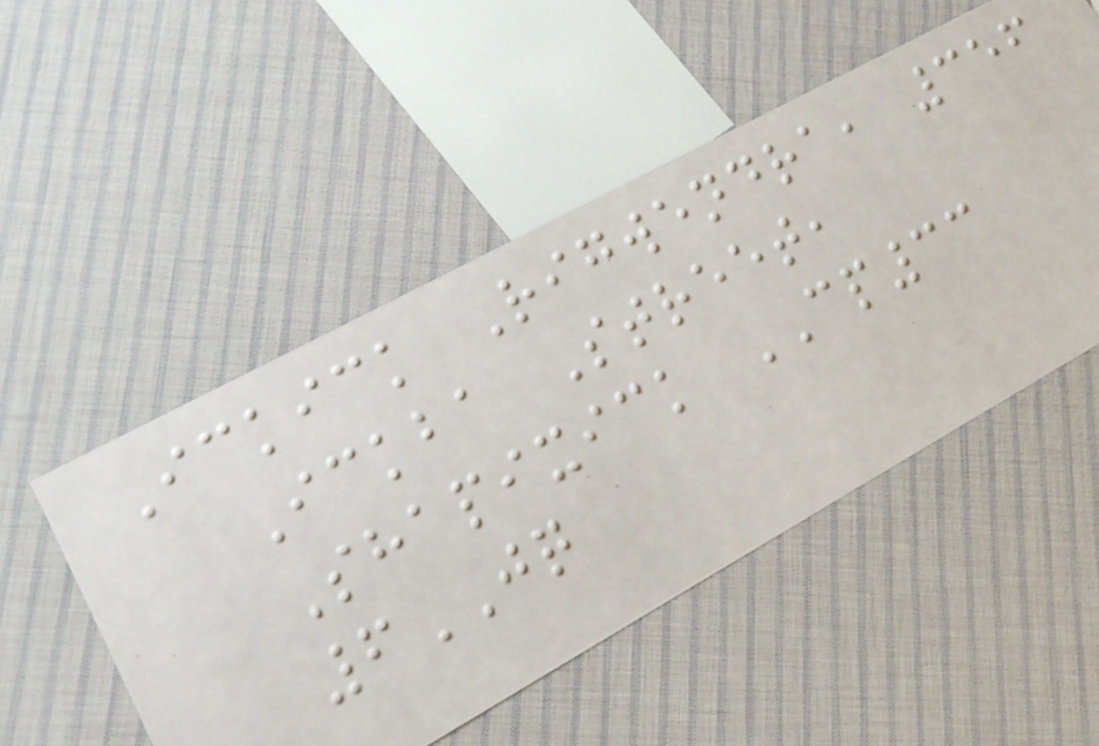Ickick Rigwendra, 356
Ickba Street,
Shapixick CP33
6JQ
